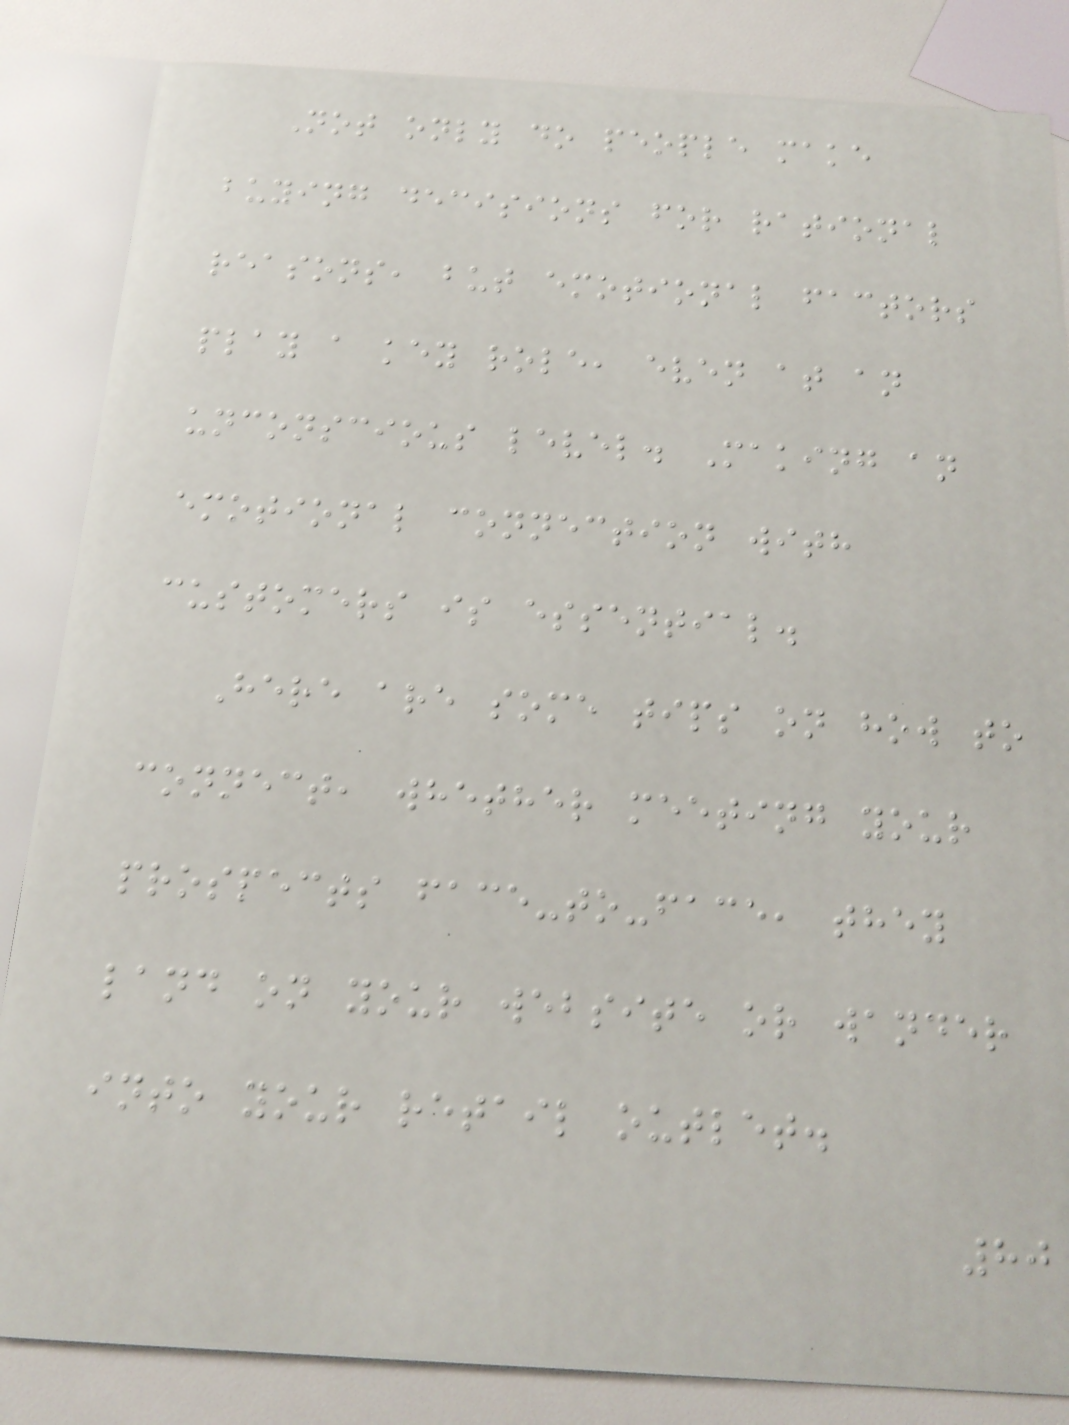Not only do people make
buying decisions for rational
reasons, but emotional factors
play a key role, even at an
unconscious level. Making an
emotional connection with
customers is essential.
Here are some tips on how to
connect, whether meeting your
prospects face-to-face, they
land on your website or wander
into your retail outlet.
80
